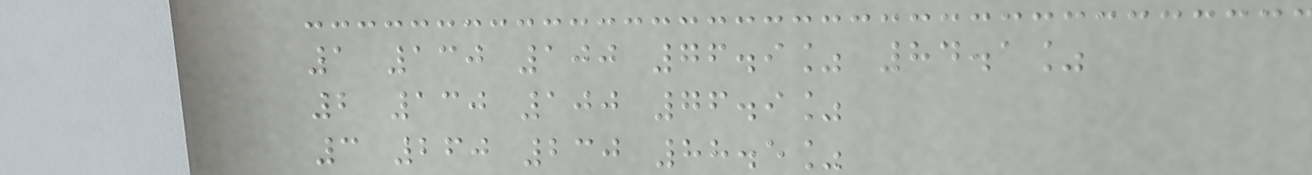1 130 100 76.9% 84.1%
2 130 100 76.9%
3 260 230 88.5%
